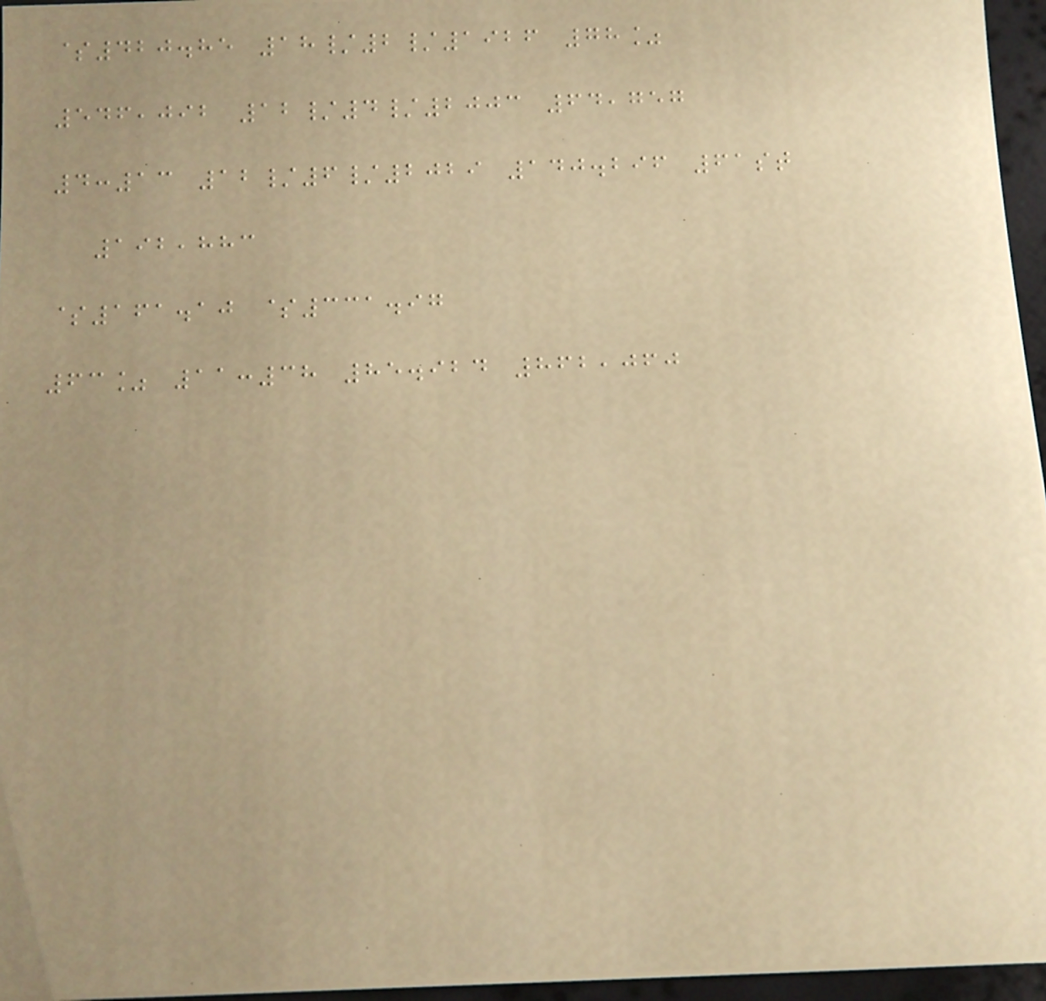$420.85 18/2/1926 78%
546,092 12/4/2003 64,757
4:13 12/6/2029 140.296 61st
192,883
$161.10 $331.97
63% 11:38 85.924 862,060
